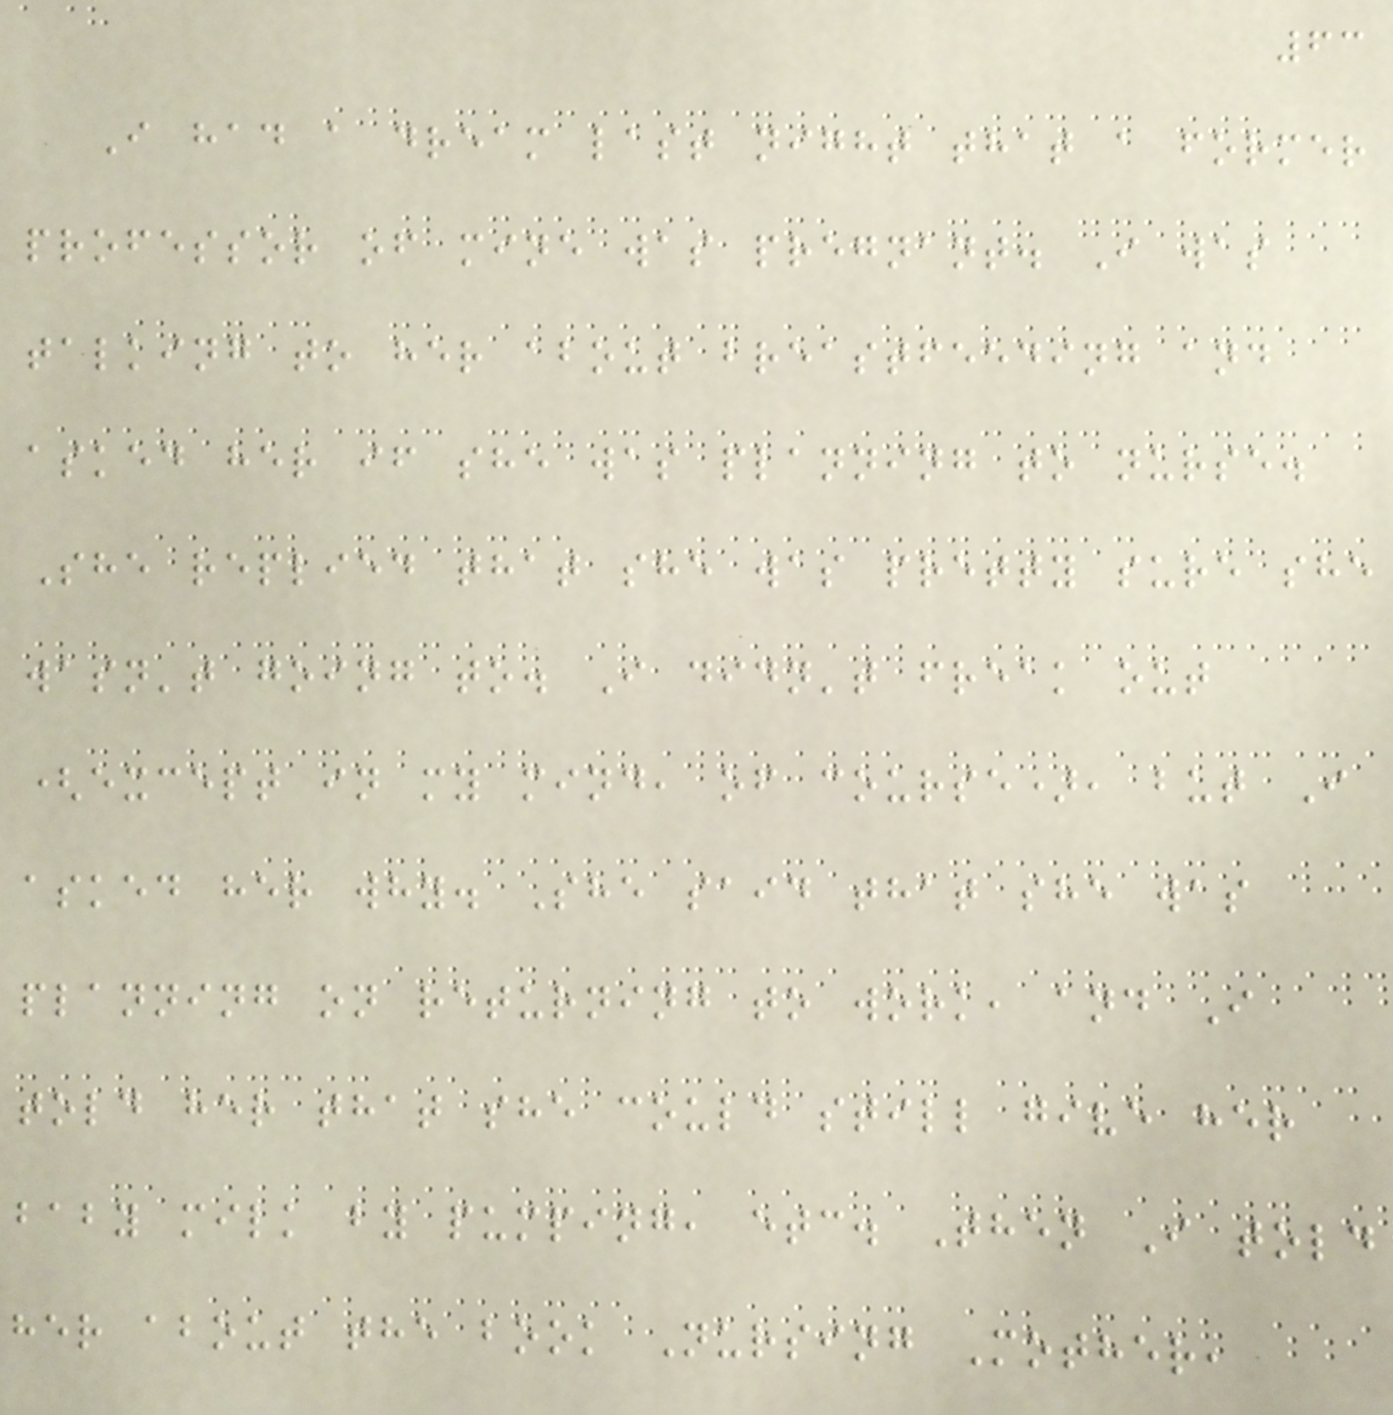63
I had a dream last night that a former
professor of mine was pregnant. I was
talking to her about breastfeeding and
asked her if she was planning to nurse.
She replied that she was pretty sure she
wasn't going to. I didn't freak out
(except in my mind, of course), but I
asked her why. She said that she was
planning on returning to work, and I
told her that she could still give her
baby milk by pumping, etc. Then I told
her about the book Nursing Mother,
